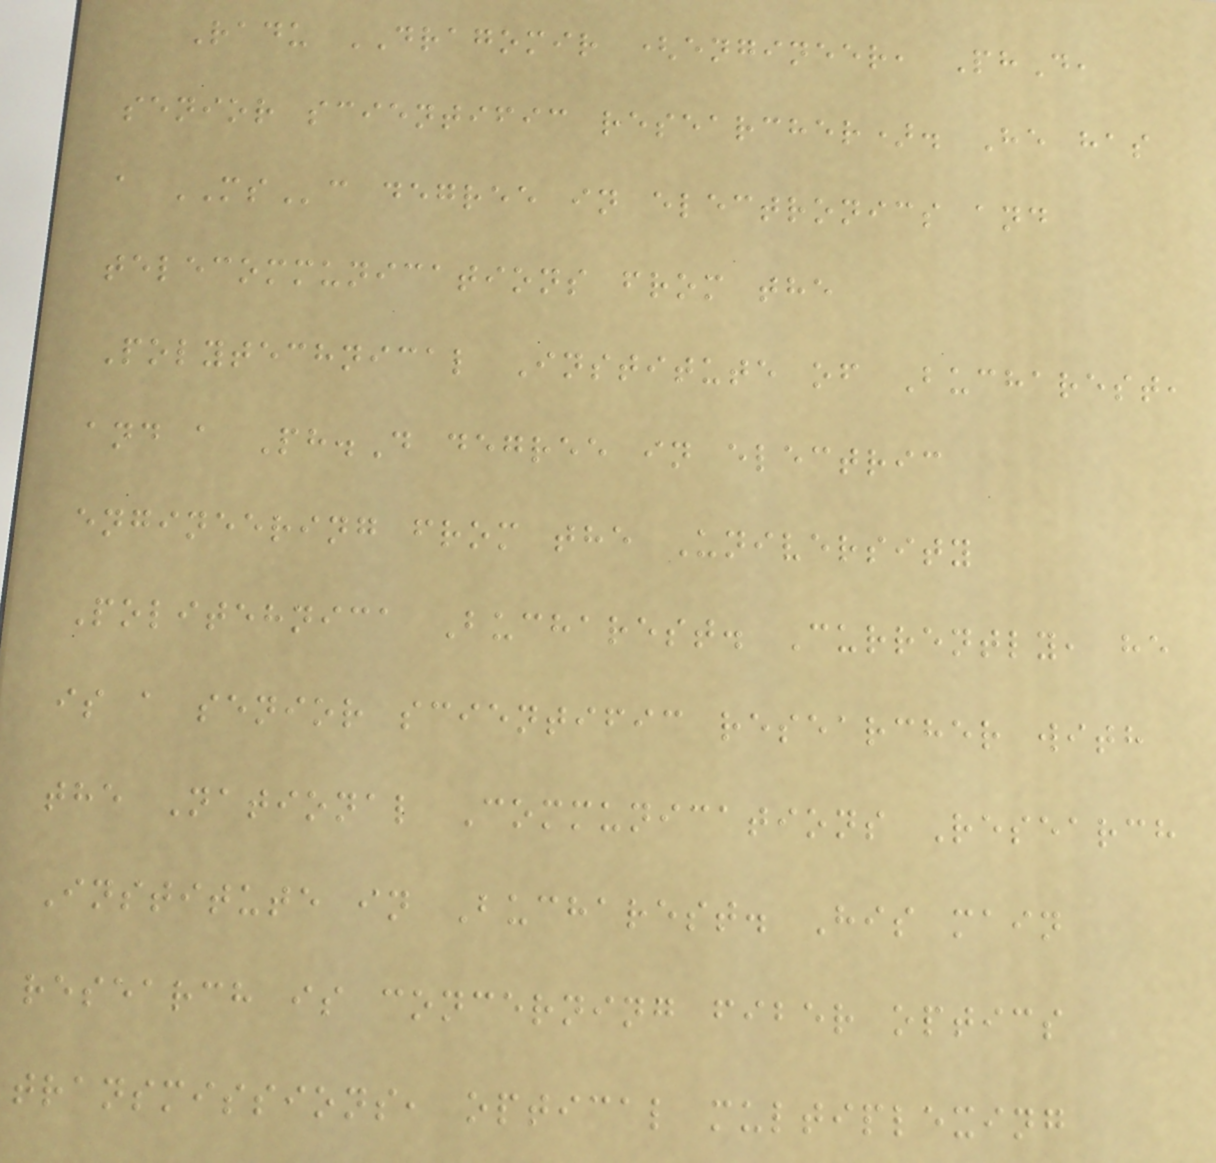Radu DRAGOMIR (engineer, PhD,
senior scientific researcher). He has
a MSc degree in electronics and
telecommunications from the
Polytechnical Institute of Bucharest,
and a Ph.D degree in electric
engineering from the University
Politehnica Bucharest. Currently, he
is a senior scientific researcher with
the National Communications Research
Institute in Bucharest. His main
research is concerning fiber optics
transmissions, optical multiplexing
